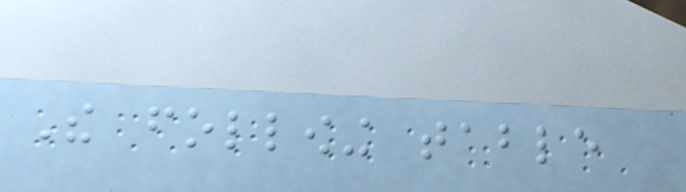The following table
